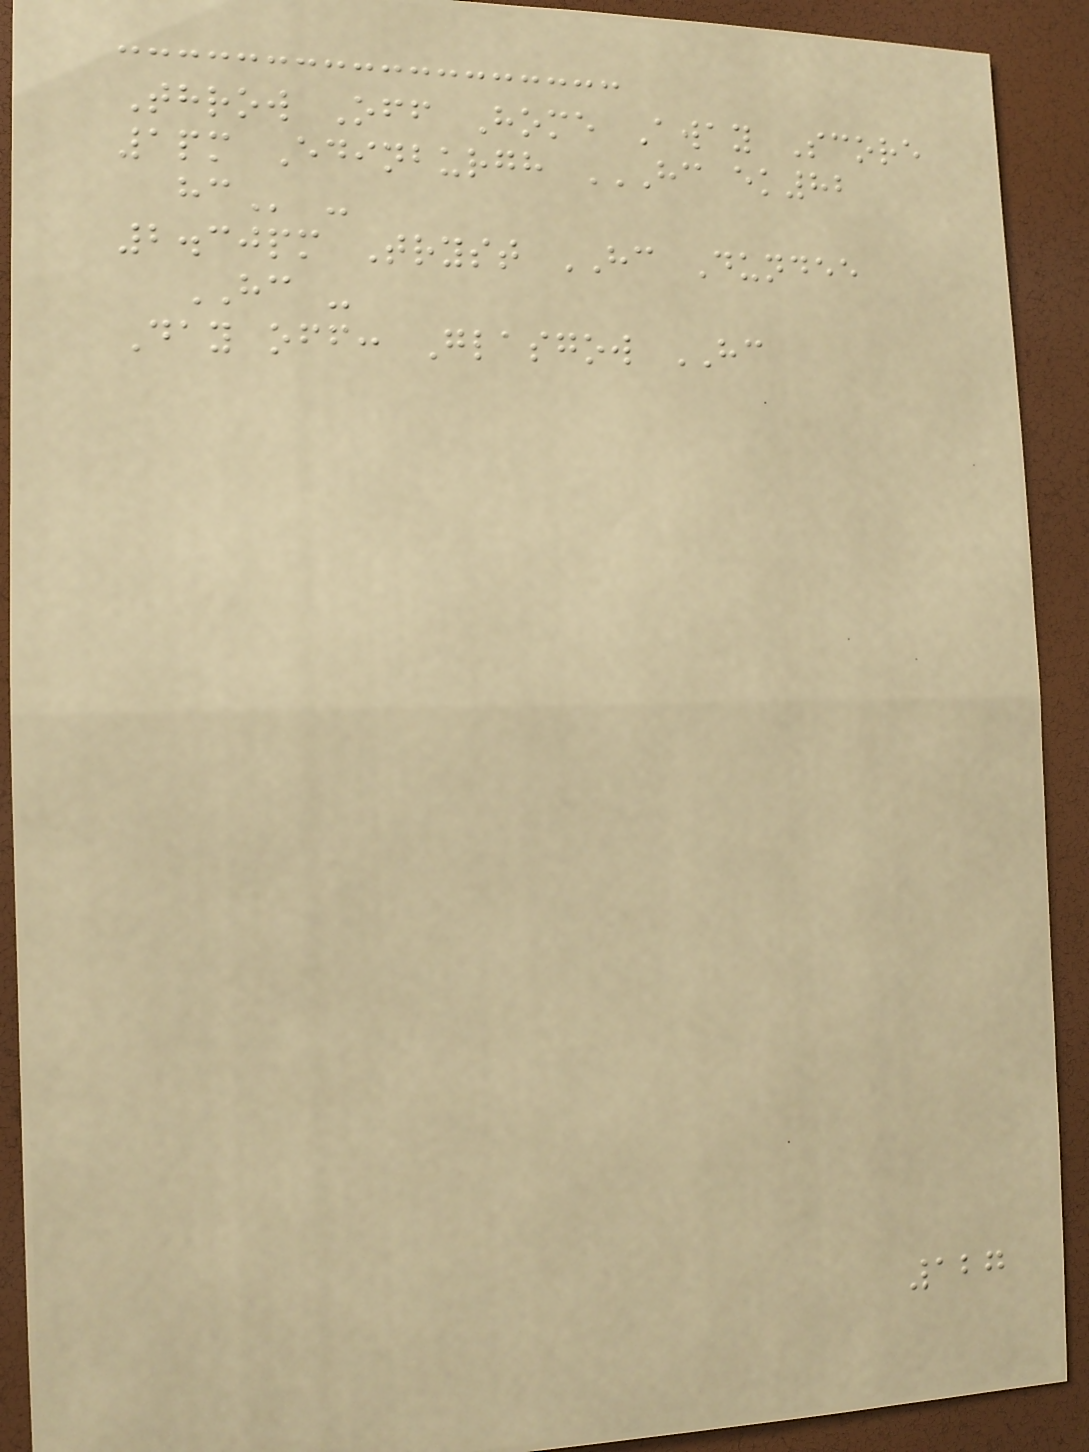Throw Off Home Away Score
1pm Edinburgh HC EK82
HC -
2.30pm Tryst HC Dundee
HC -
Day off: Glasgow HC
127
